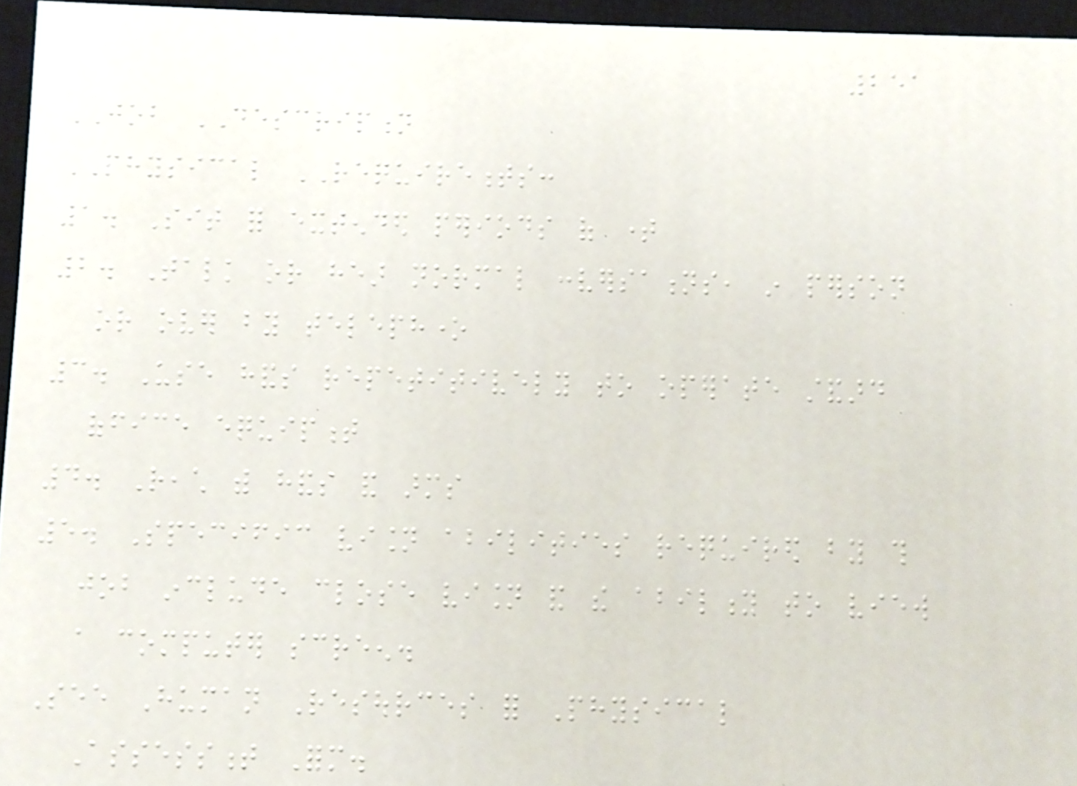251
JOB DESCRIPTION
PHYSICAL REQUIREMENTS:
1. Sit for extended periods of time
2. Talk or hear normal conversations, in person
or over by telephone
3. Use hands repetitively to operate standard
office equipment
4. Reach with hands and arms
5. Specific vision abilities required by this
job include close vision and the ability to view
a computer screen.
See Human Resources for Physical
Assessment Form.
